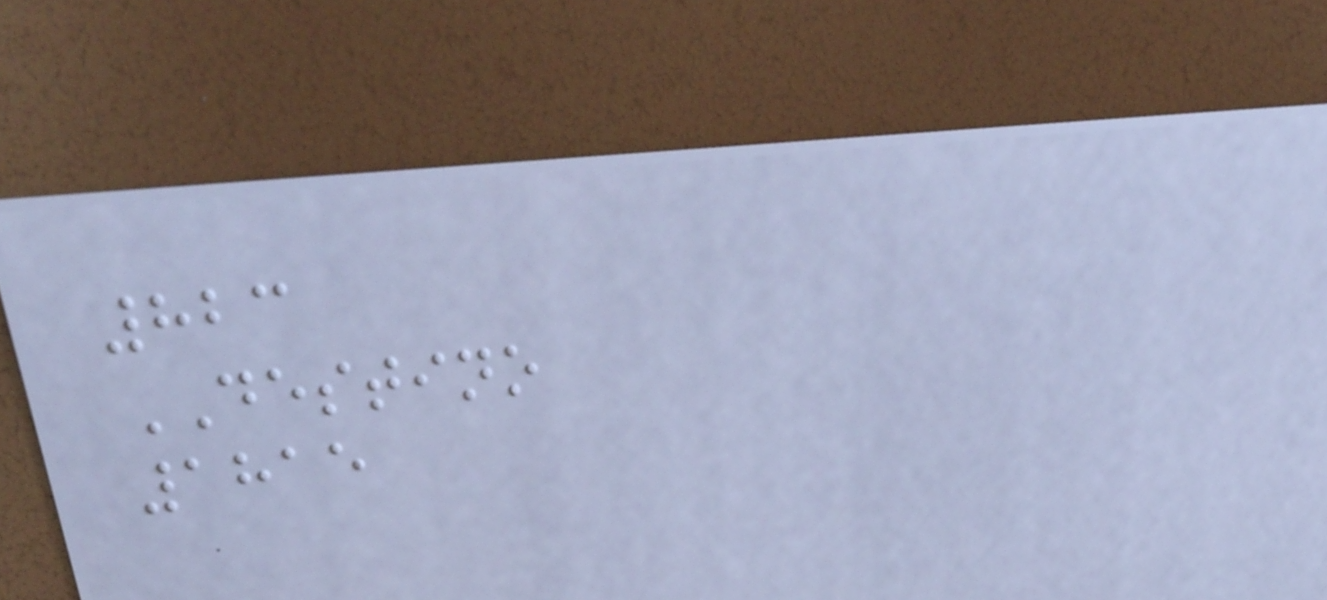823
DESTINO
1815
